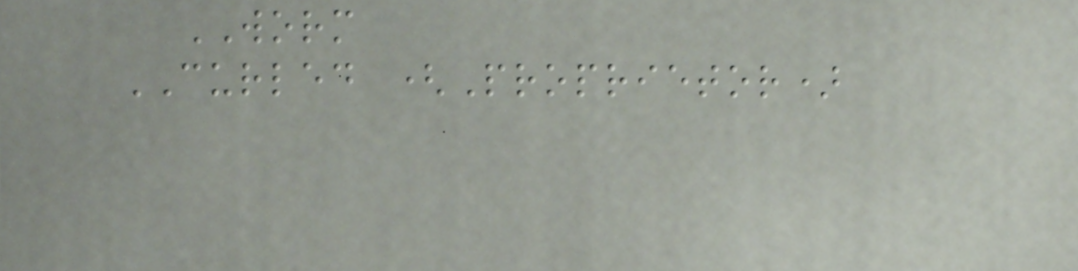WORM
CURLED (Proprietor)
